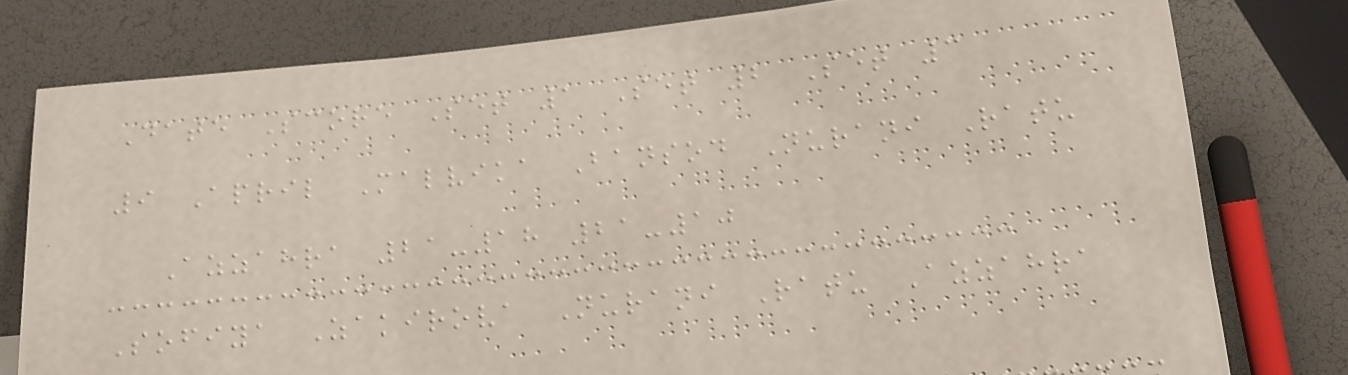Date Score Set 1 Set 2 Set 3
9 April Malvika Bansod Nurani Ratu
Azzahra 21-18 21-10
Sofiya Zakirova Nurani Ratu Azzahra
